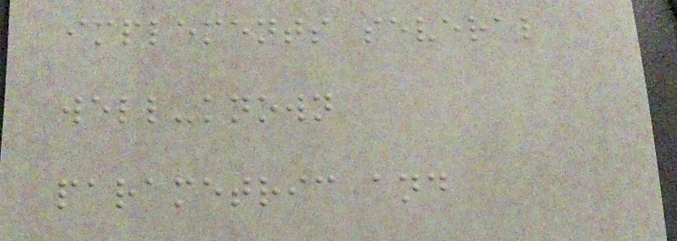implements several
well-known
parametric and
